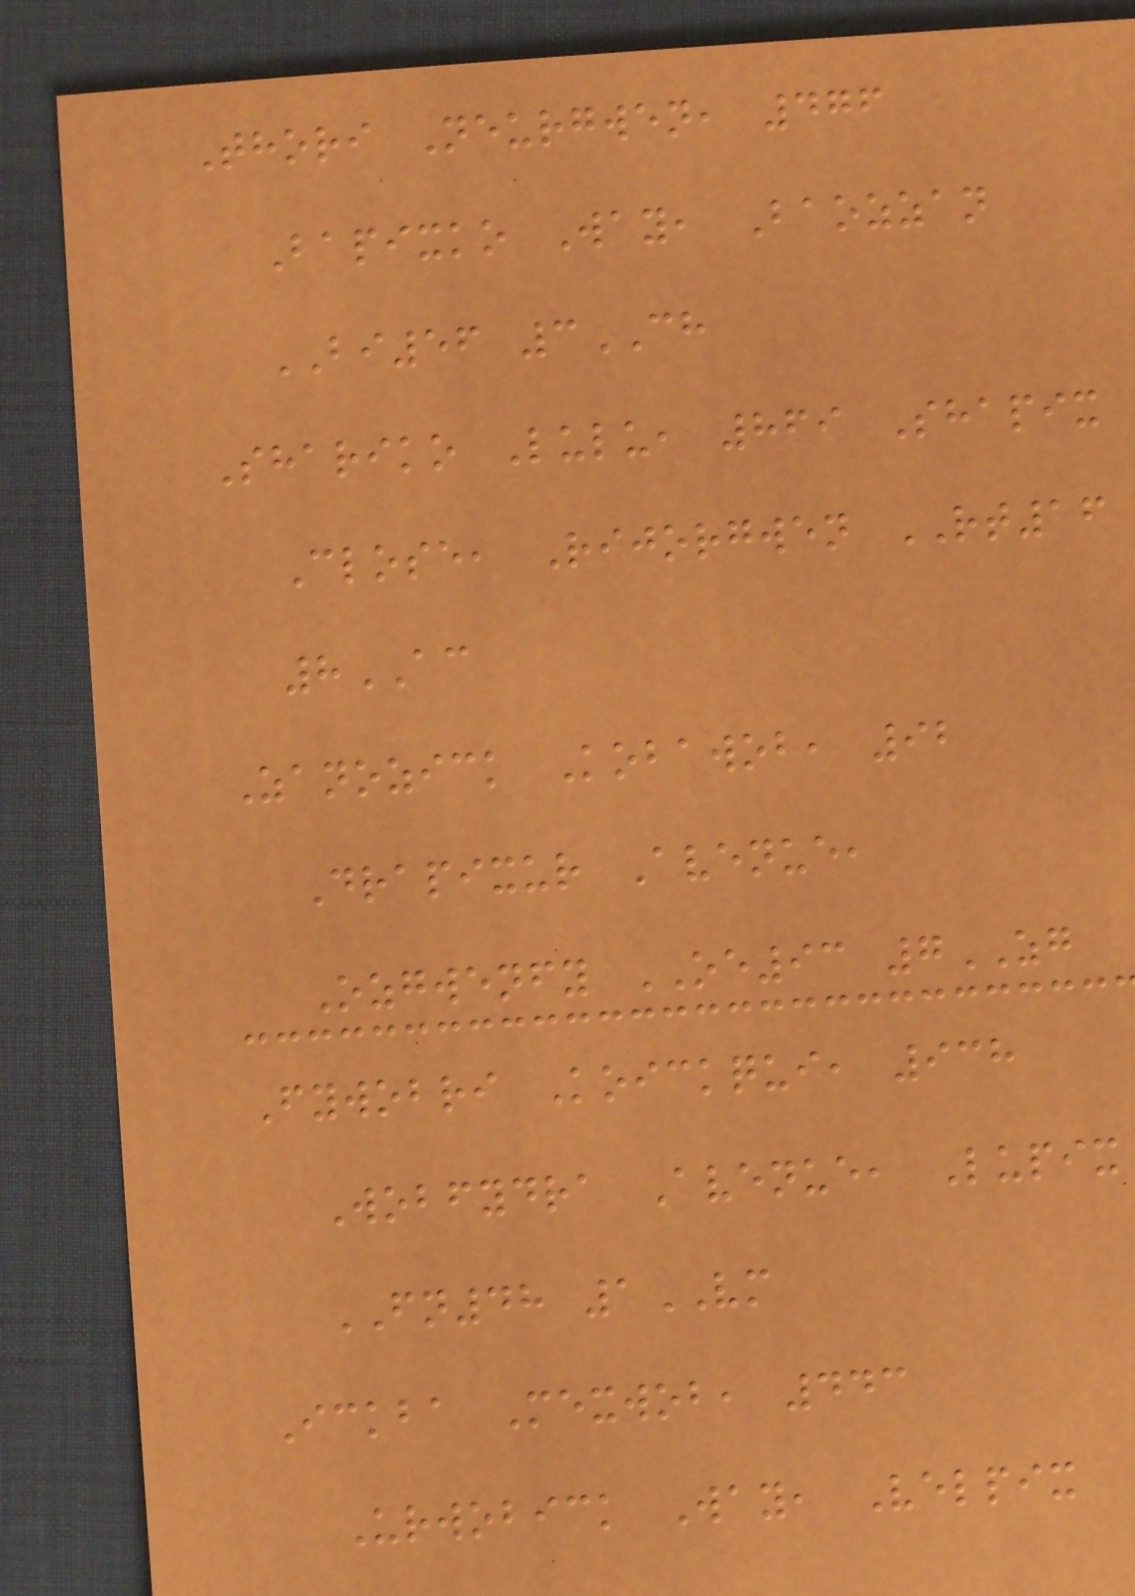Thori Neurgwen, 476
Bapixko Way, Baozzan
BI56 3CH
Shariko Lulu, 869 Shapix
Close, Rijorgwen RT16
8AC
Zanozick Kobawob, 92
Drapixur Avenue,
Ozgwenfy OE93 7ZG
Fywobri Koickqui, 938
Wobfydra Avenue, Lupix
FN48 1VM
Ickba Mexwob, 443
Urwobick Way, Velpix
